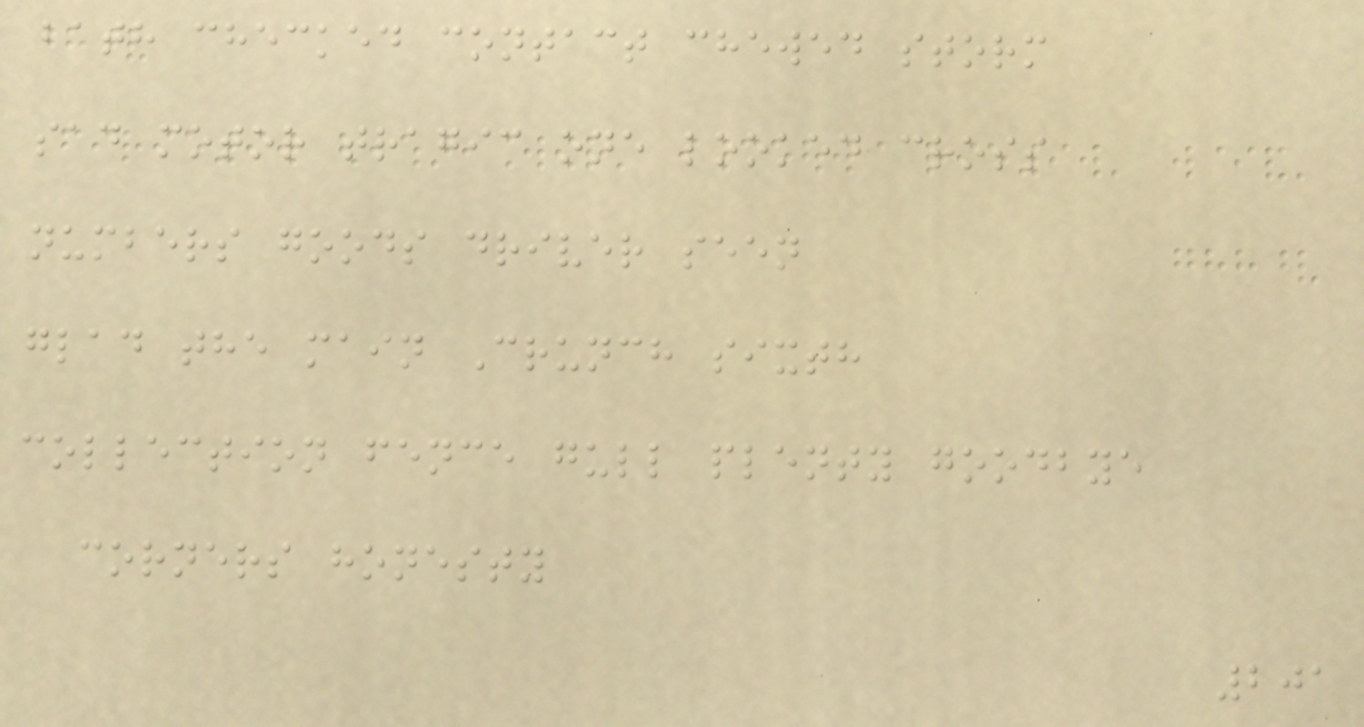bath checked contact chewed storm
sad motor tragic one looked cross
numbers goods driver seen
glad the main Crunch sixth
collection fence gull plenty goodbye
corners honesty
201
